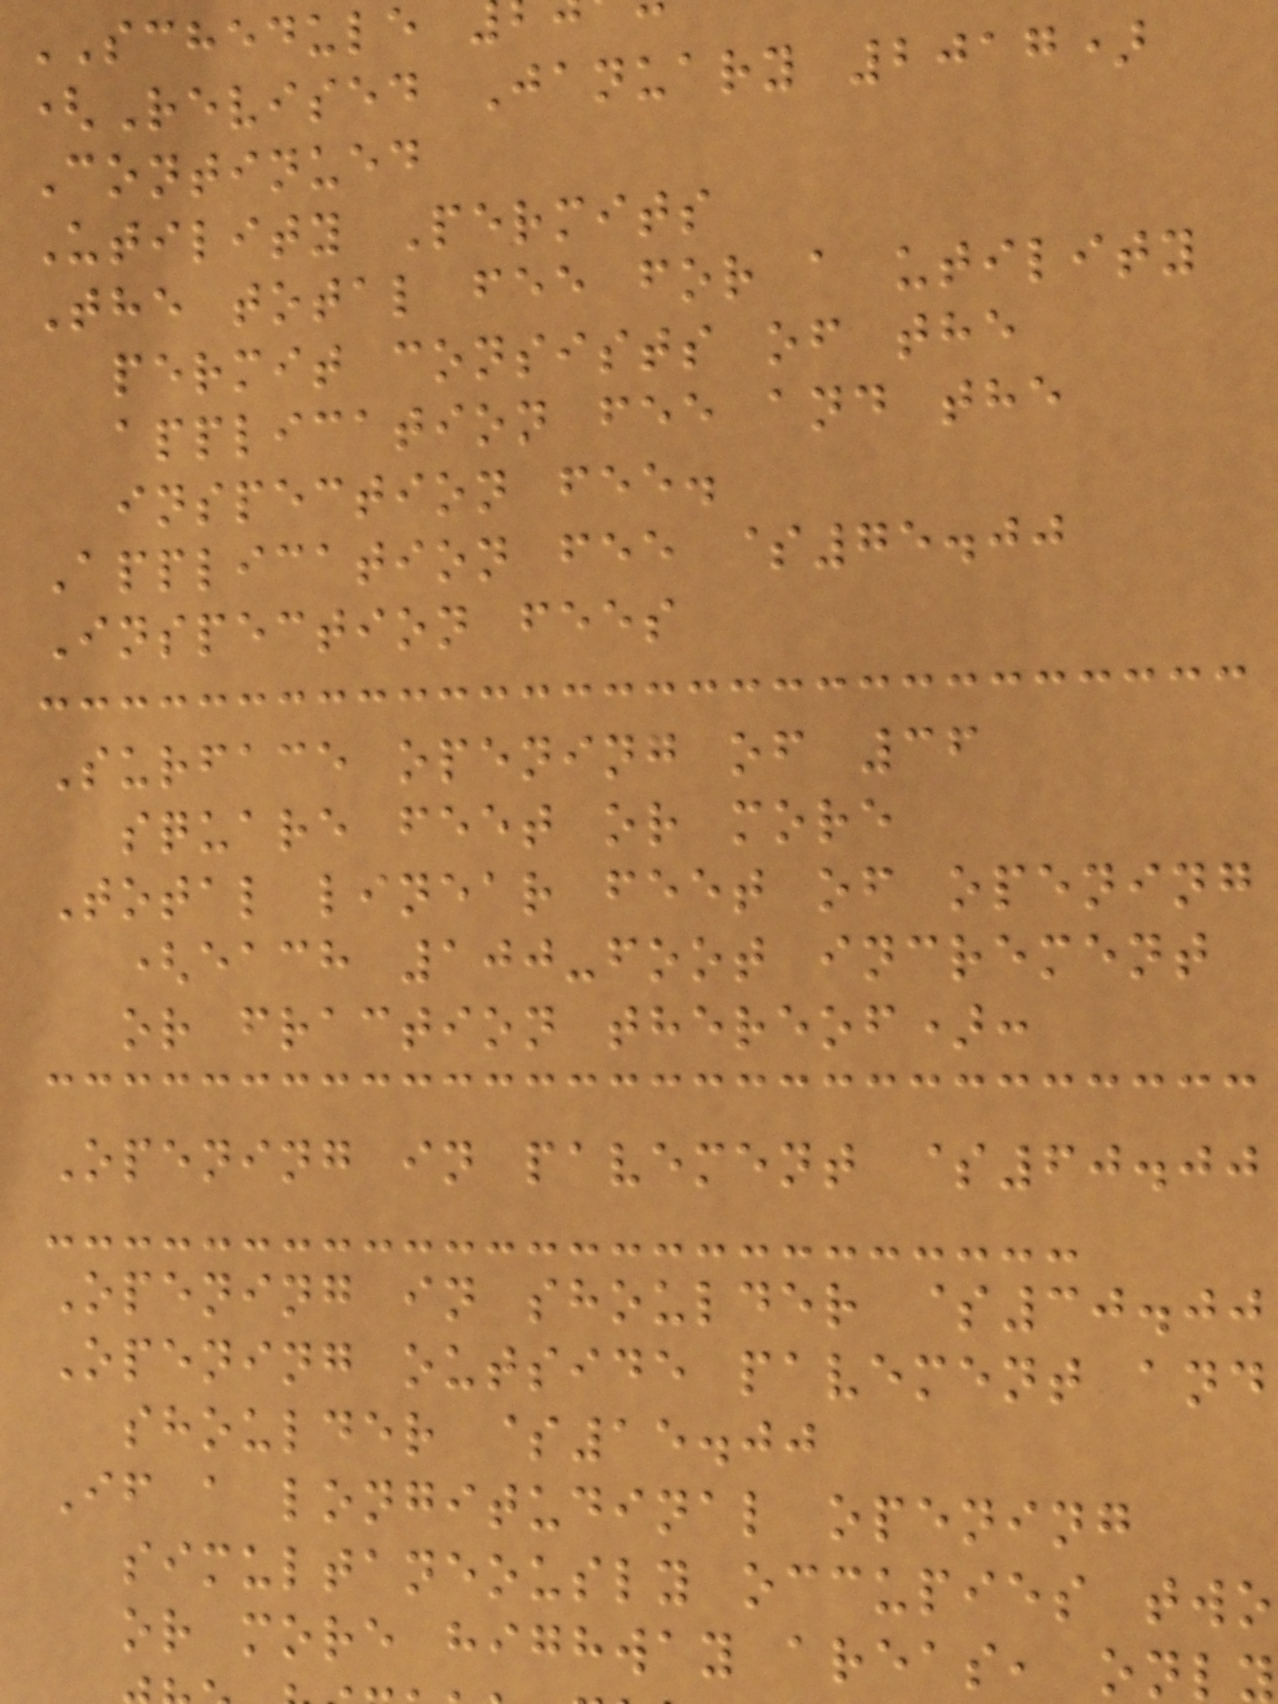SCHEDULE
(Revised January 2017)
Continued
Utility Permits
The total fee for a utility
permit consists of the
application fee and the
inspection fee.
Application fee $75.00
Inspection fees
Surface opening of 36
square feet or more
Total linear feet of opening
(each 100-foot increment
or fraction thereof):
Opening in pavement $60.00
Opening in shoulder $30.00
Opening outside pavement and
shoulder $15.00
If a longitudinal opening
simultaneously occupies two
or more highway areas, only
